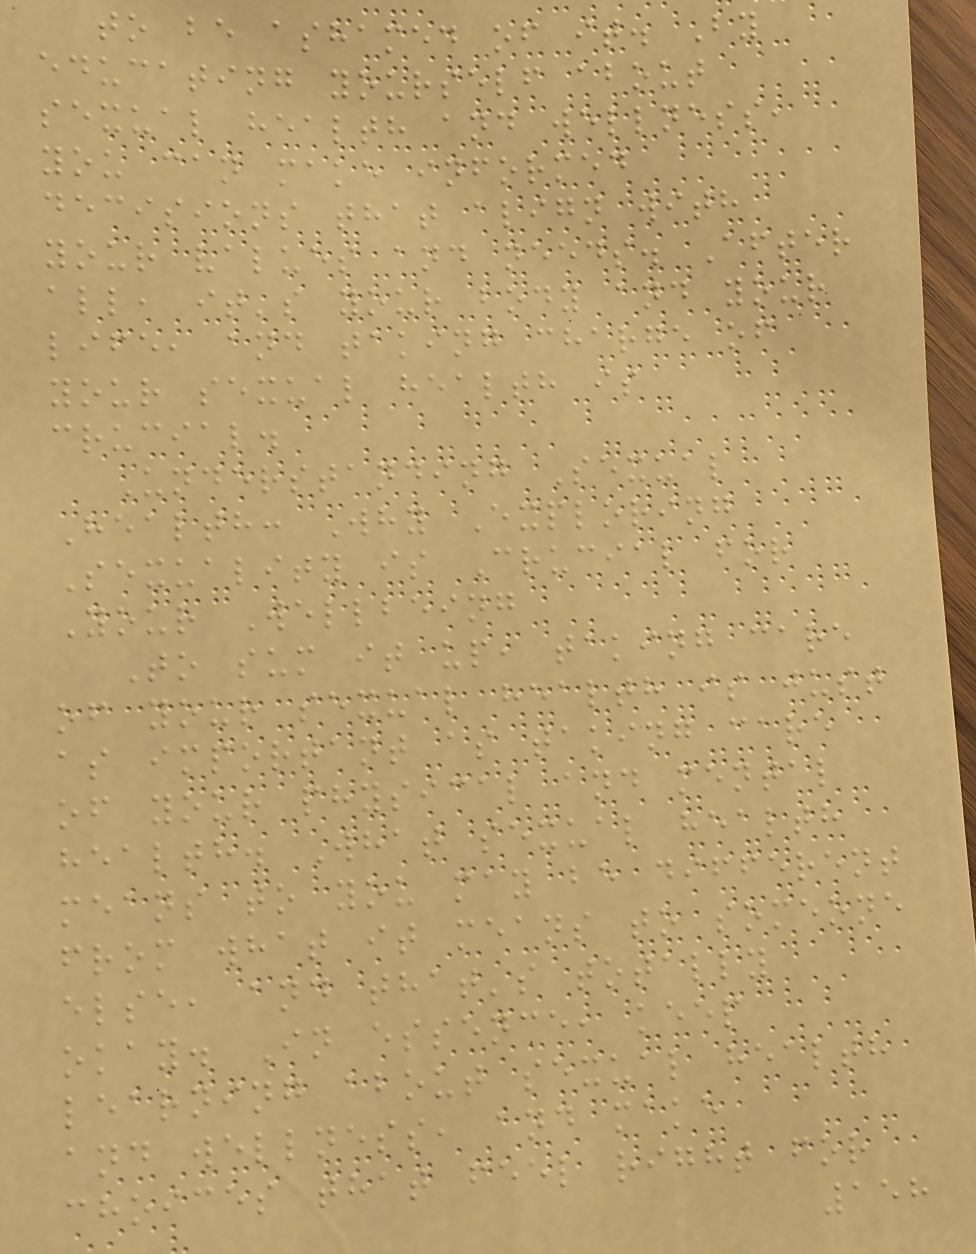to be ashamed of it. By
educating yourself about
sexual health and wellness,
you can make informed
decisions that align with
your values and needs. After
all, it's your body and your
life, and taking charge of
your sexual health is
crucial.
Understanding Sexual
Health: Why Exploring
Sexuality is Crucial for
Your Wellbeing
To sum it up, taking care
of your sexual health is just
as important as taking care
of your physical and mental
health. What sexual health
means to you may be different
from what it means to someone
else, and that's totally
okay. In essence, keep
learning about sexual health
and wellness, and make
choices that feel right for
158
